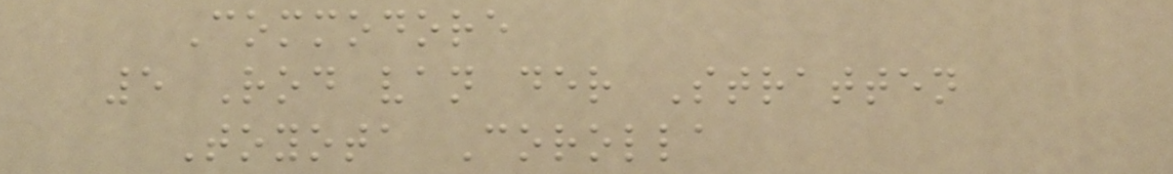Commodore
5 Rod van der Stratten
Toyota Corolla
